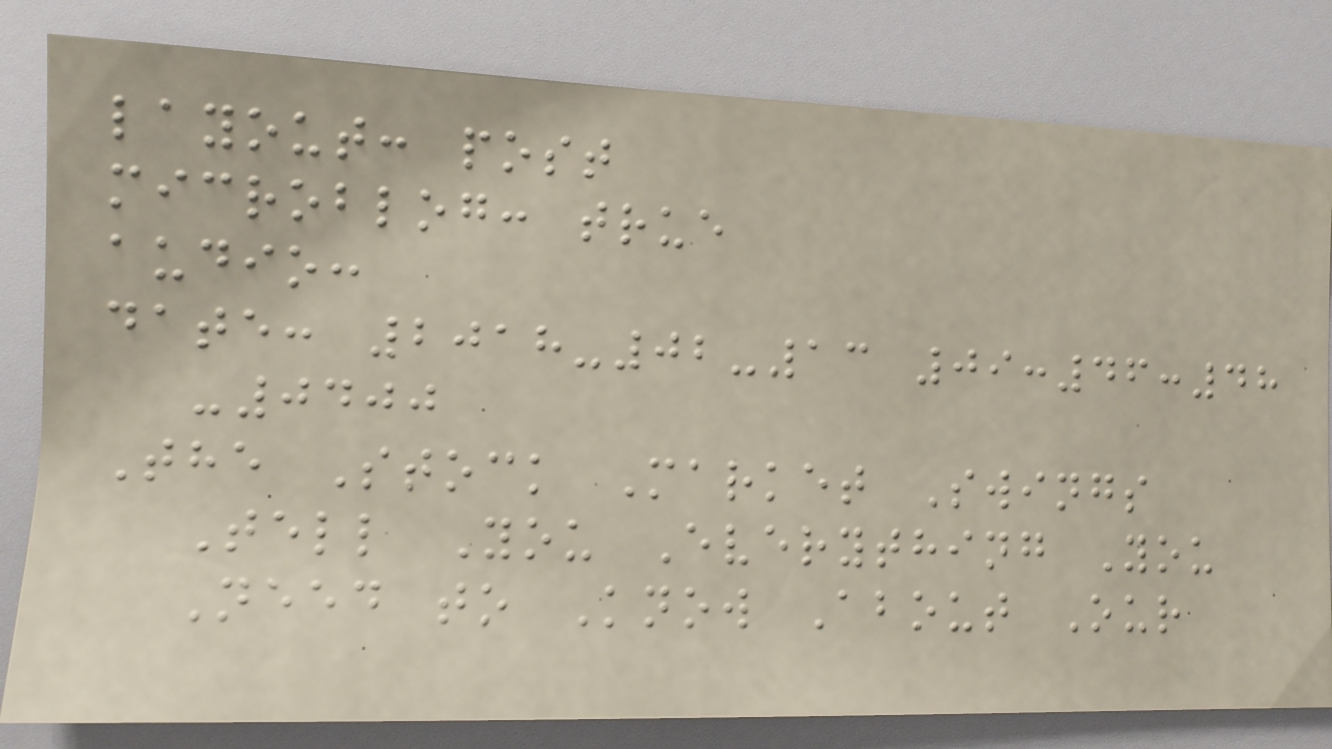layout: post
microblog: true
audio:
date: 2018-02-13 09:46:48
-0400
The Stock Market Swings
Tell You Everything You
Need to Know About Our
